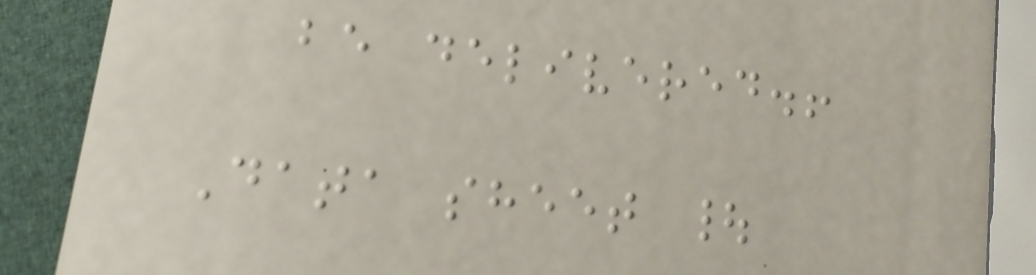be delivered.!
Data sheet |
